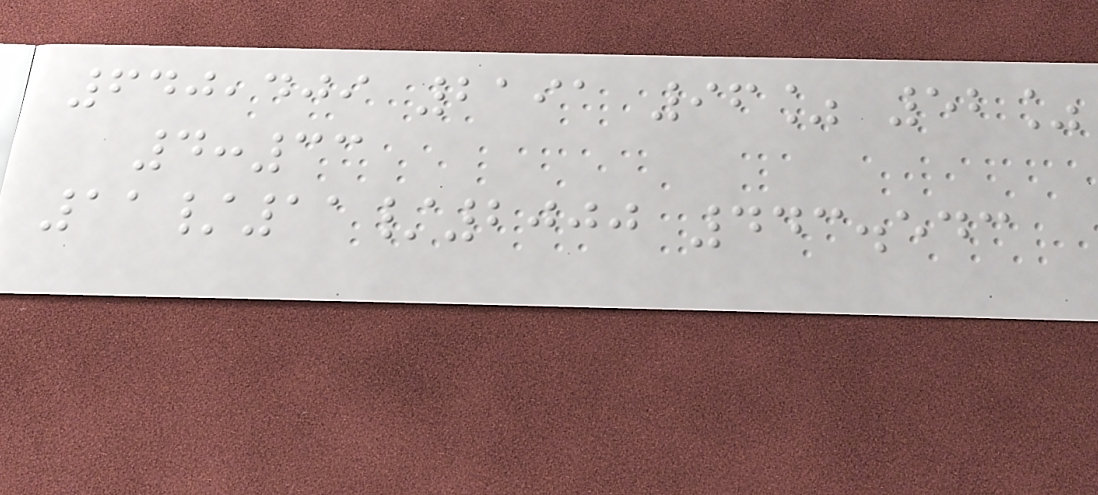640,409 2191 96% 52%
4:33
11/11/2000 443.543
